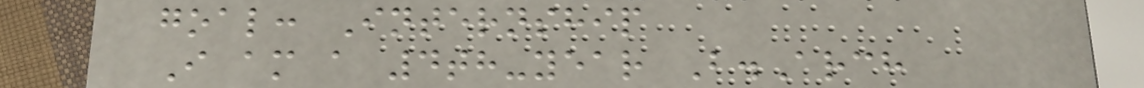goal: Internship
I am a 4th-year B.Arch
